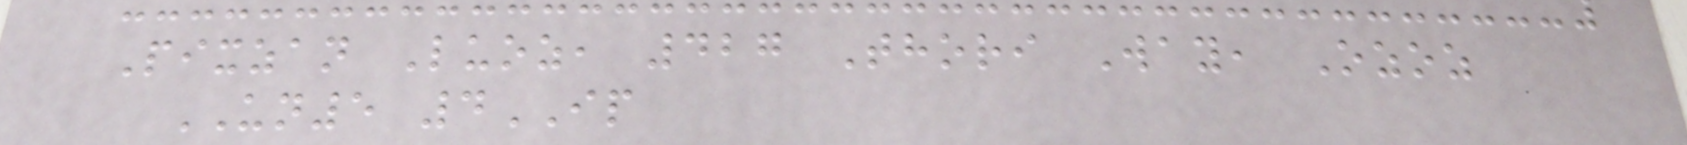Pixzan Luoz, 427 Thori Way, Ozoz
UN5 4IP
